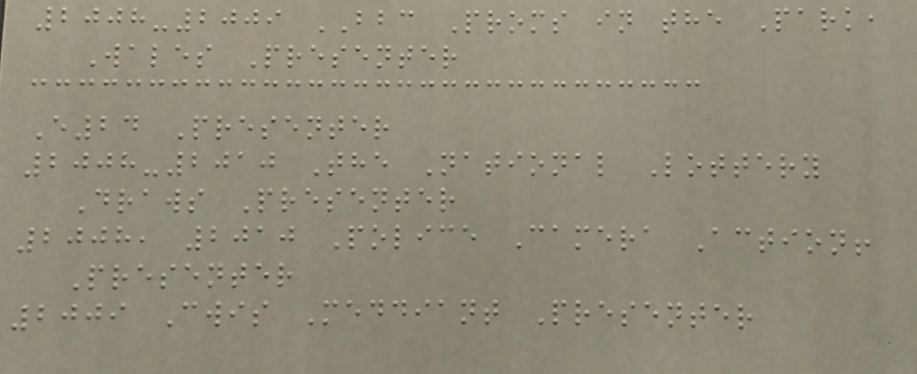2008-2009 BBC Proms in the Park,
Wales Presenter
E24 Presenter
2008-2010 The National Lottery
Draws Presenter
2008, 2010 Police Camera Action!
Presenter
2009 Cwis Meddiant Presenter
